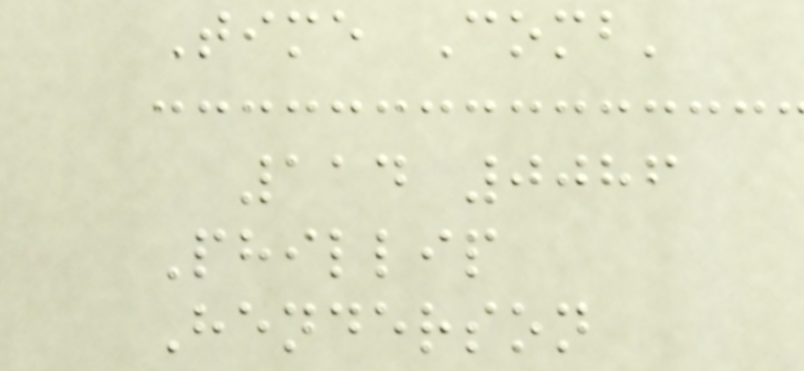Time Comb'
114 0086
Phillip
Henderson
